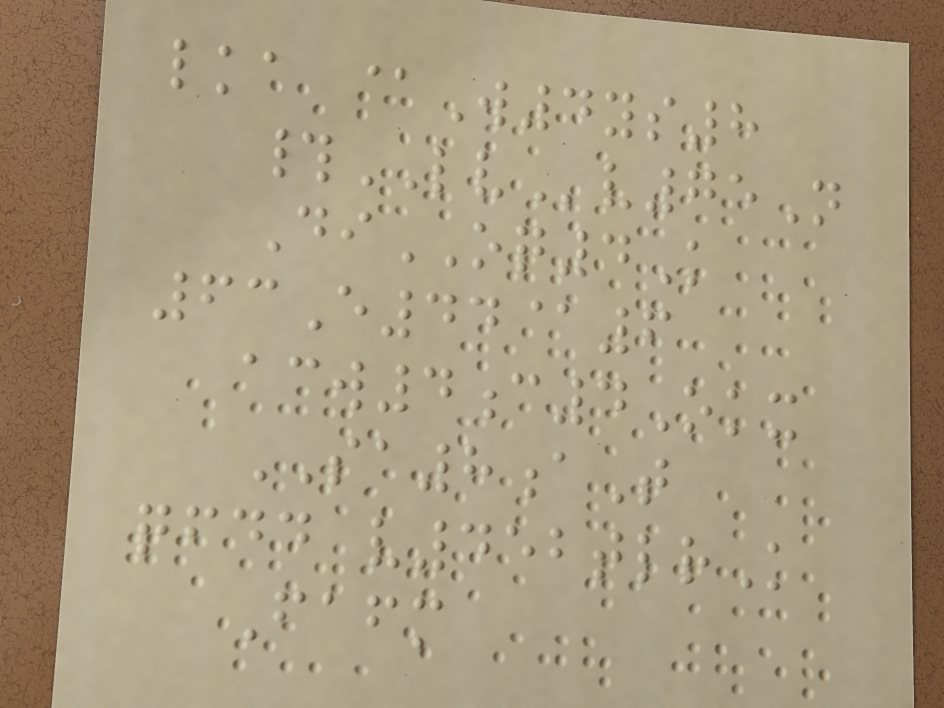lka @W4ys8
#LVv75N
DiOQ4K
63E44@6
acw4c4Okx
SA8aT
qfdd v452tlrK
Fafm
